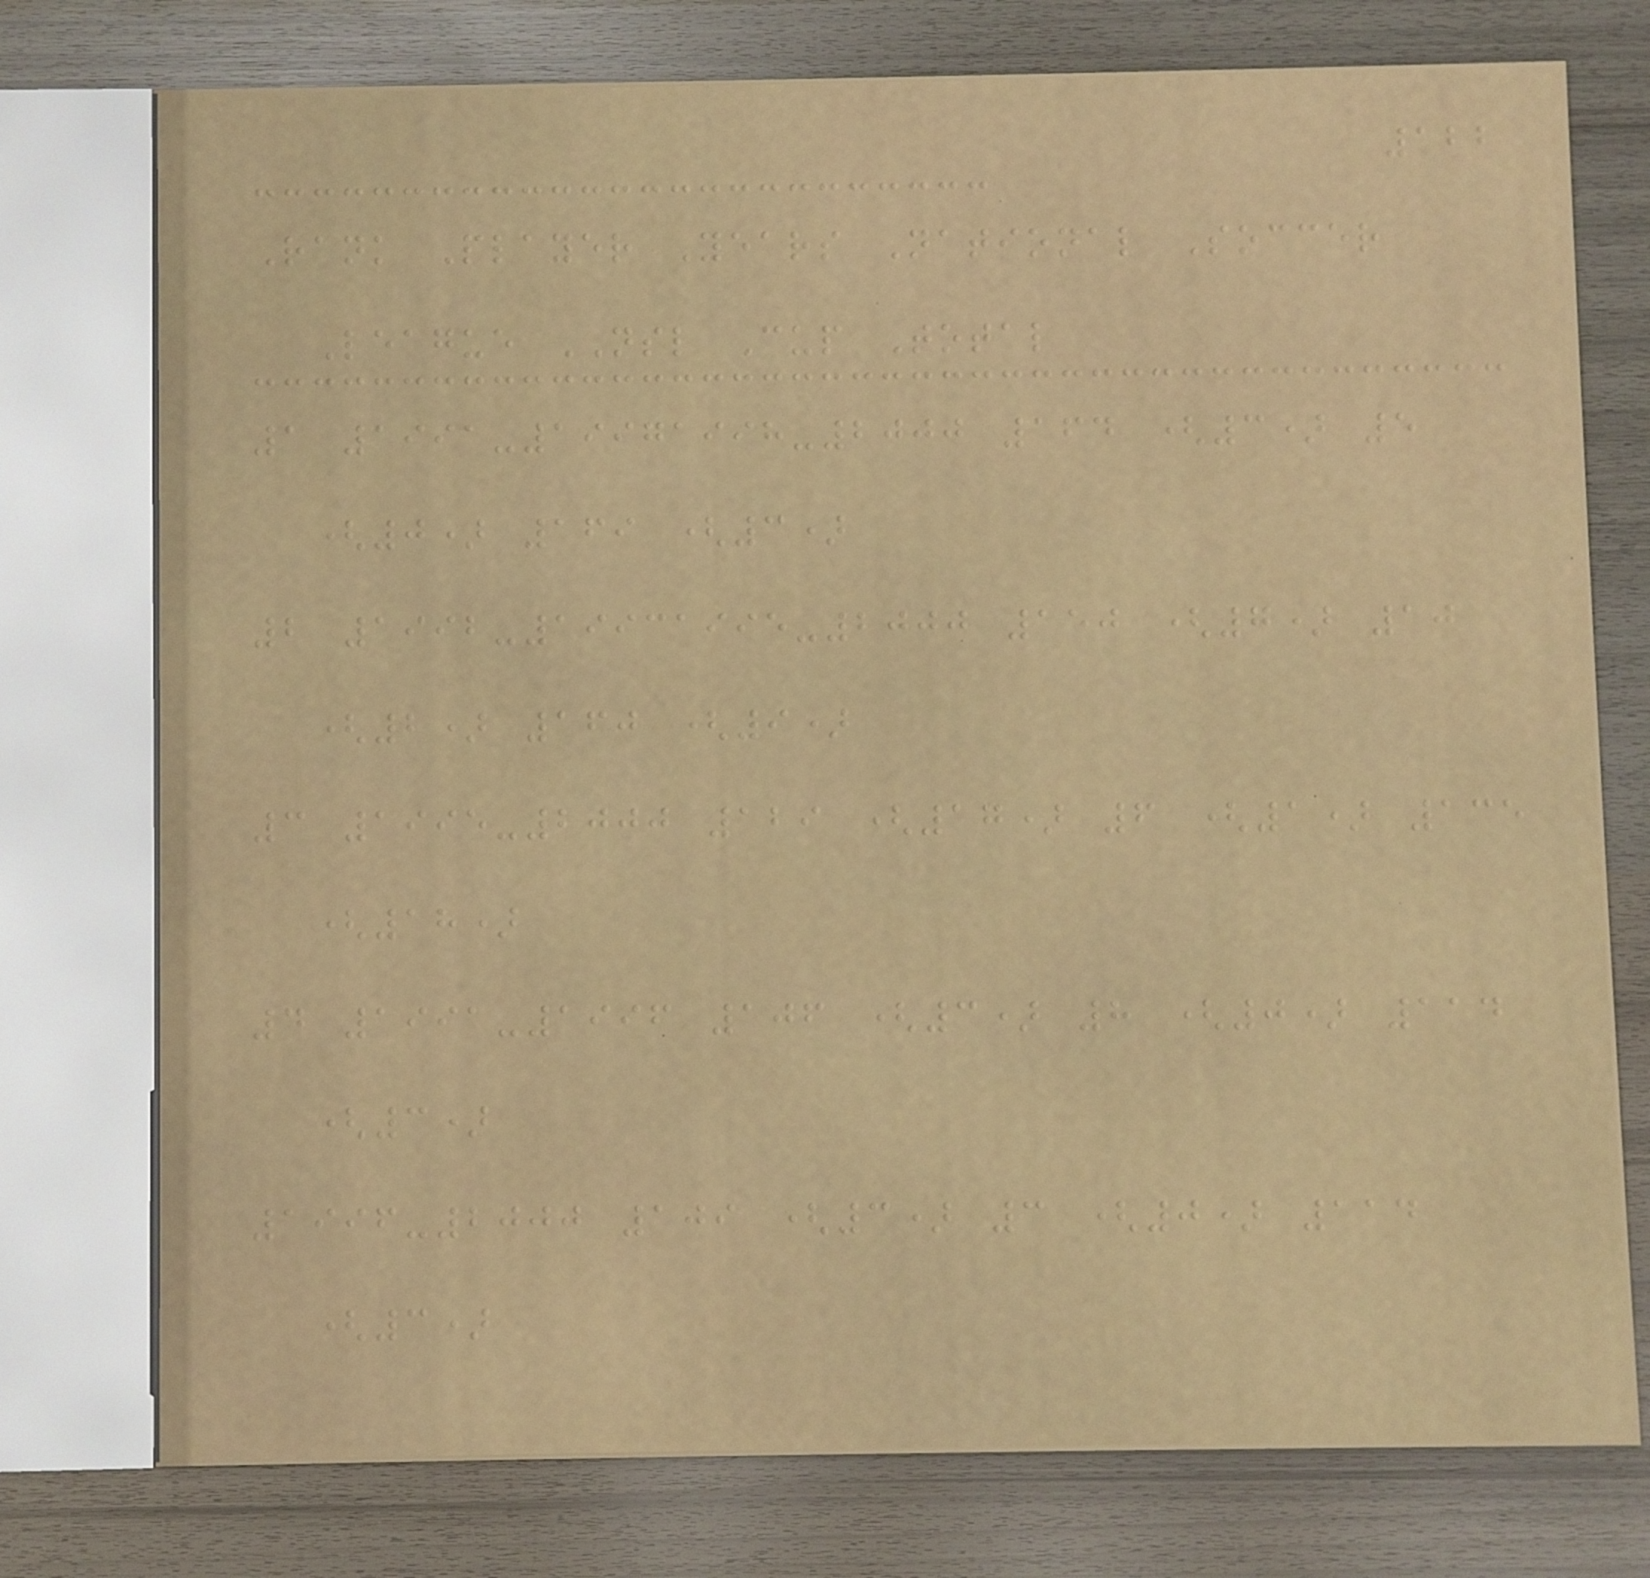122
Rank Player Years National Soccer
League NSL Cup Total
1 1991-19971998-2000 164 (3) 5
(0) 169 (3)
2 1992-19931995-2000 150 (7) 10
(2) 160 (9)
3 1995-2000 129 (17) 6 (1) 135
(18)
4 1991-1996 106 (3) 8 (0) 114
(3)
1996-2000 109 (3) 3 (0) 114
(3)
